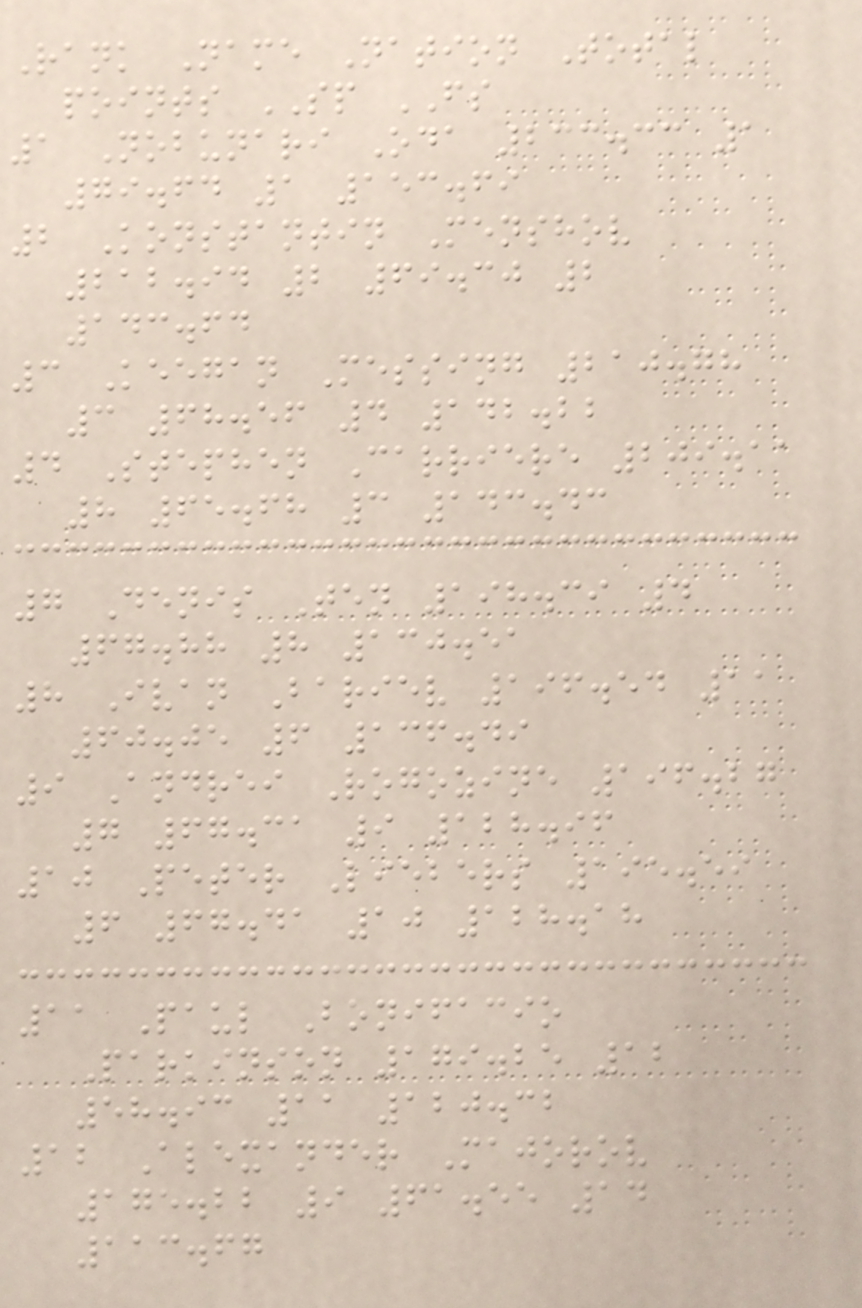Rank Name Nation Total
points SP FS
1 Nobunari Oda 233.33 1
79.64 1 153.69
2 Konstantin Menshov
212.94 2 69.30 2
143.64
3 Keegan Messing 210.78
3 68.56 4 142.22
4 Stephen Carriere 209.11
8 65.68 3 143.43
7 Denis Ten 198.39 4
67.88 8 130.51
8 Ivan Bariev 196.54 11
60.05 6 136.49
9 Andrei Rogozine 196.27
7 67.31 9 128.96
10 Peter Liebers 195.59
6 67.41 10 128.18
11 Paul Bonifacio
Parkinson 179.25 12
58.93 11 120.32
12 Alexander Majorov
175.22 9 61.55 14
113.67
